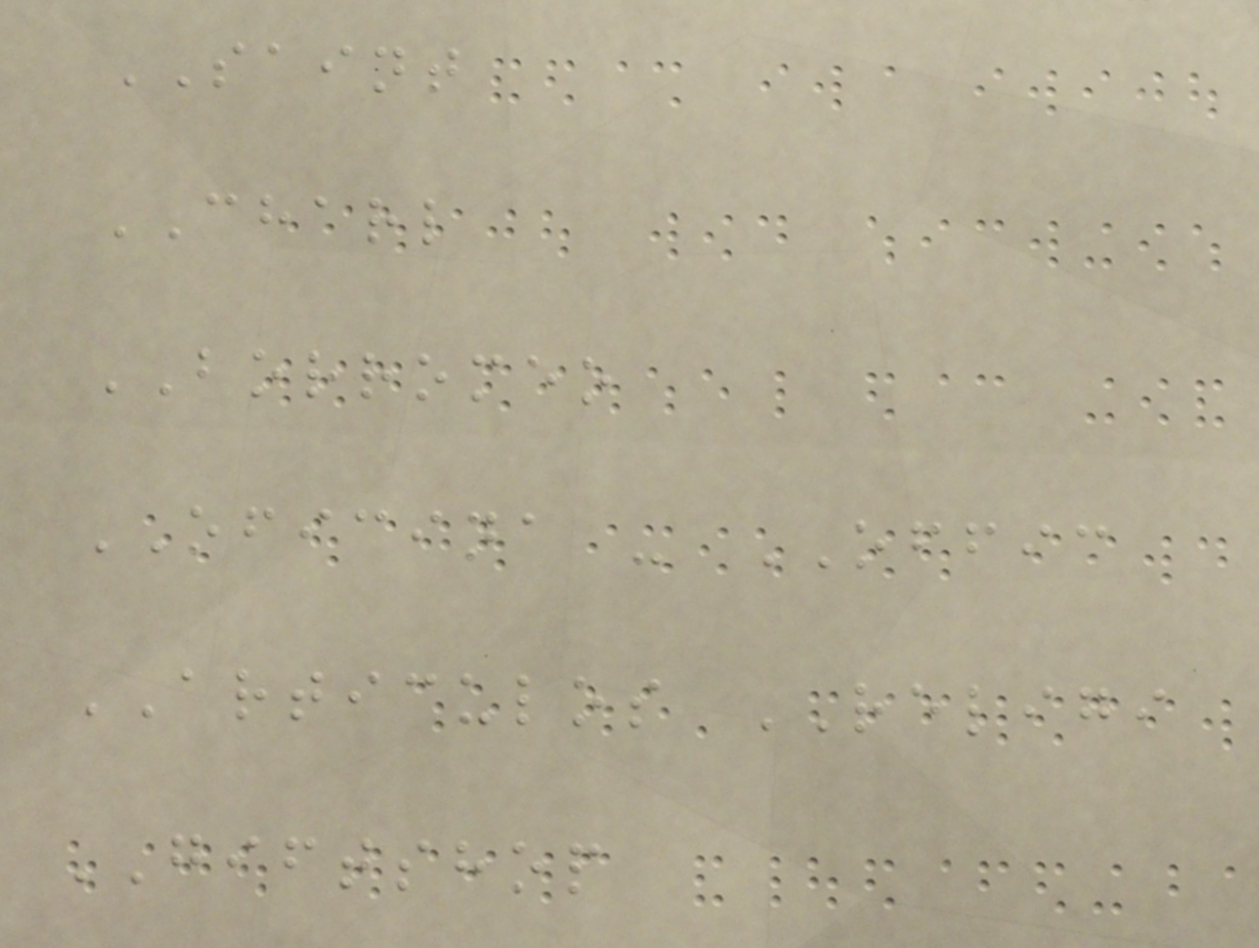SAINT
CHARL
BORROMEO
OFICINA - OFFIC
ARTICULOS RELIGI
GIFTSHOP
